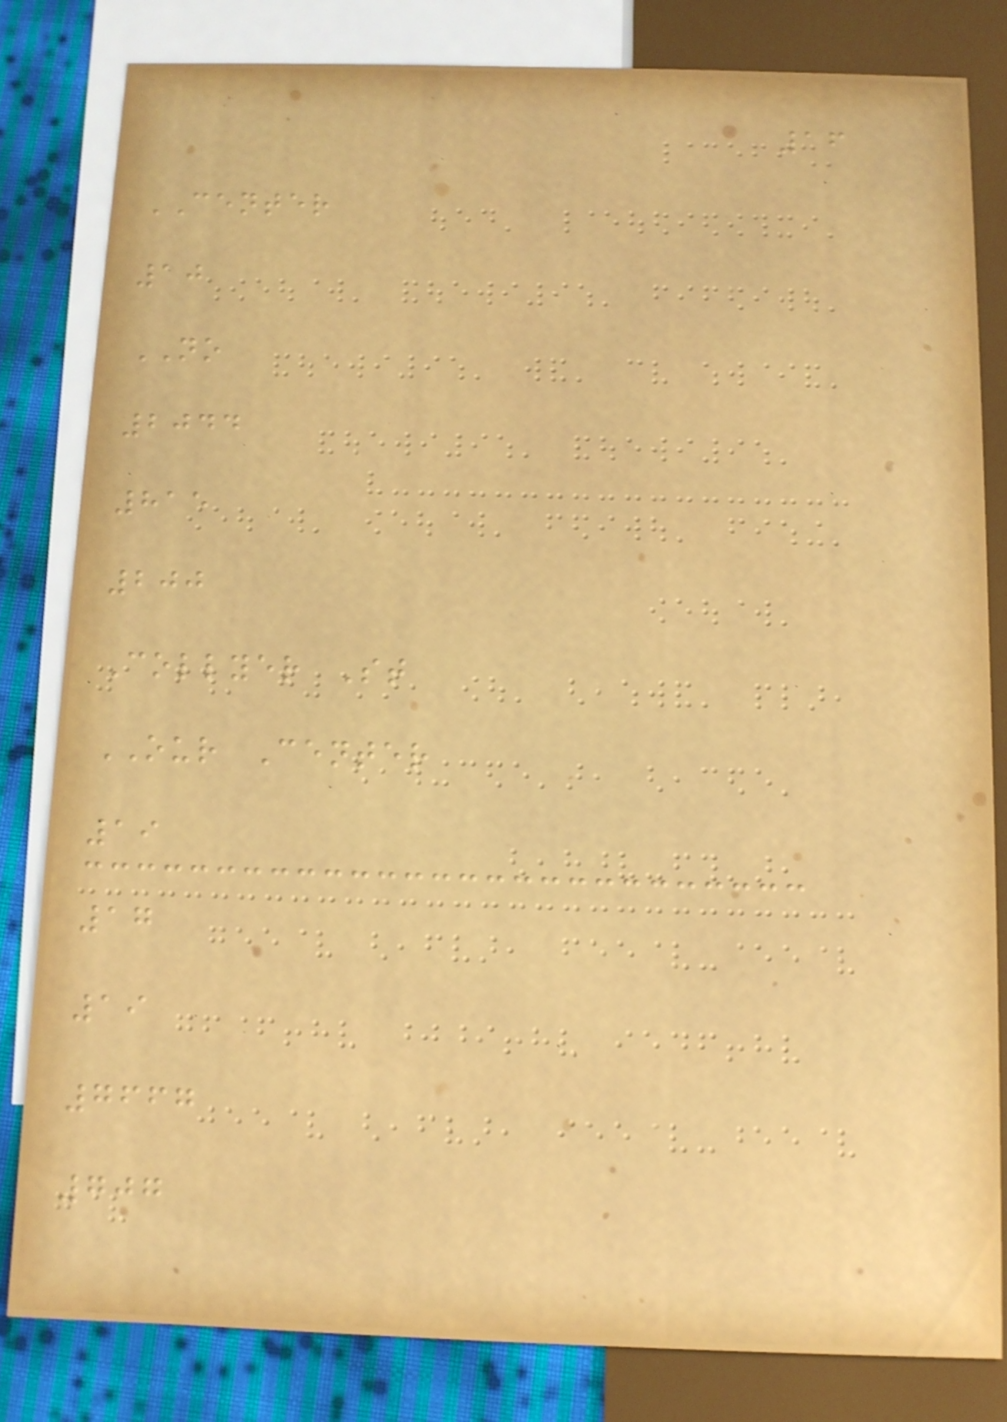16
CENTER
10
NO
2044
815
200
Collyer St
OUR Center
19
17
19
7667
707
